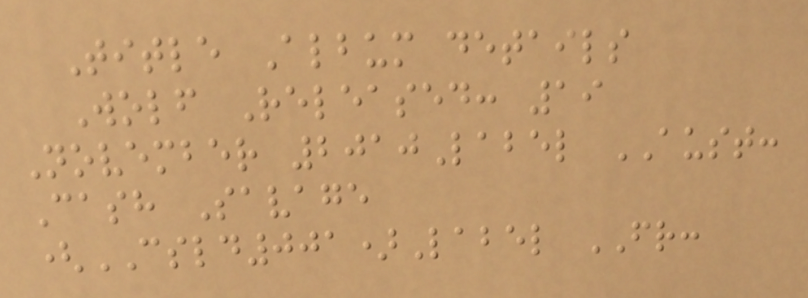Title Album details
Wolf Released: 19
November 2010Label AUST:
Cash Savage
(CSLD001)Label FR:
